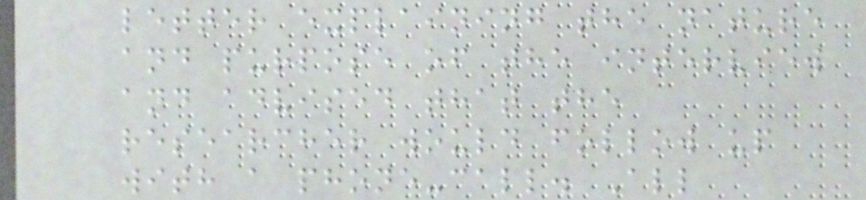letter explaining the nature
and purpose of the interview
and advised that the
researcher would follow up
with a phone-call. All
